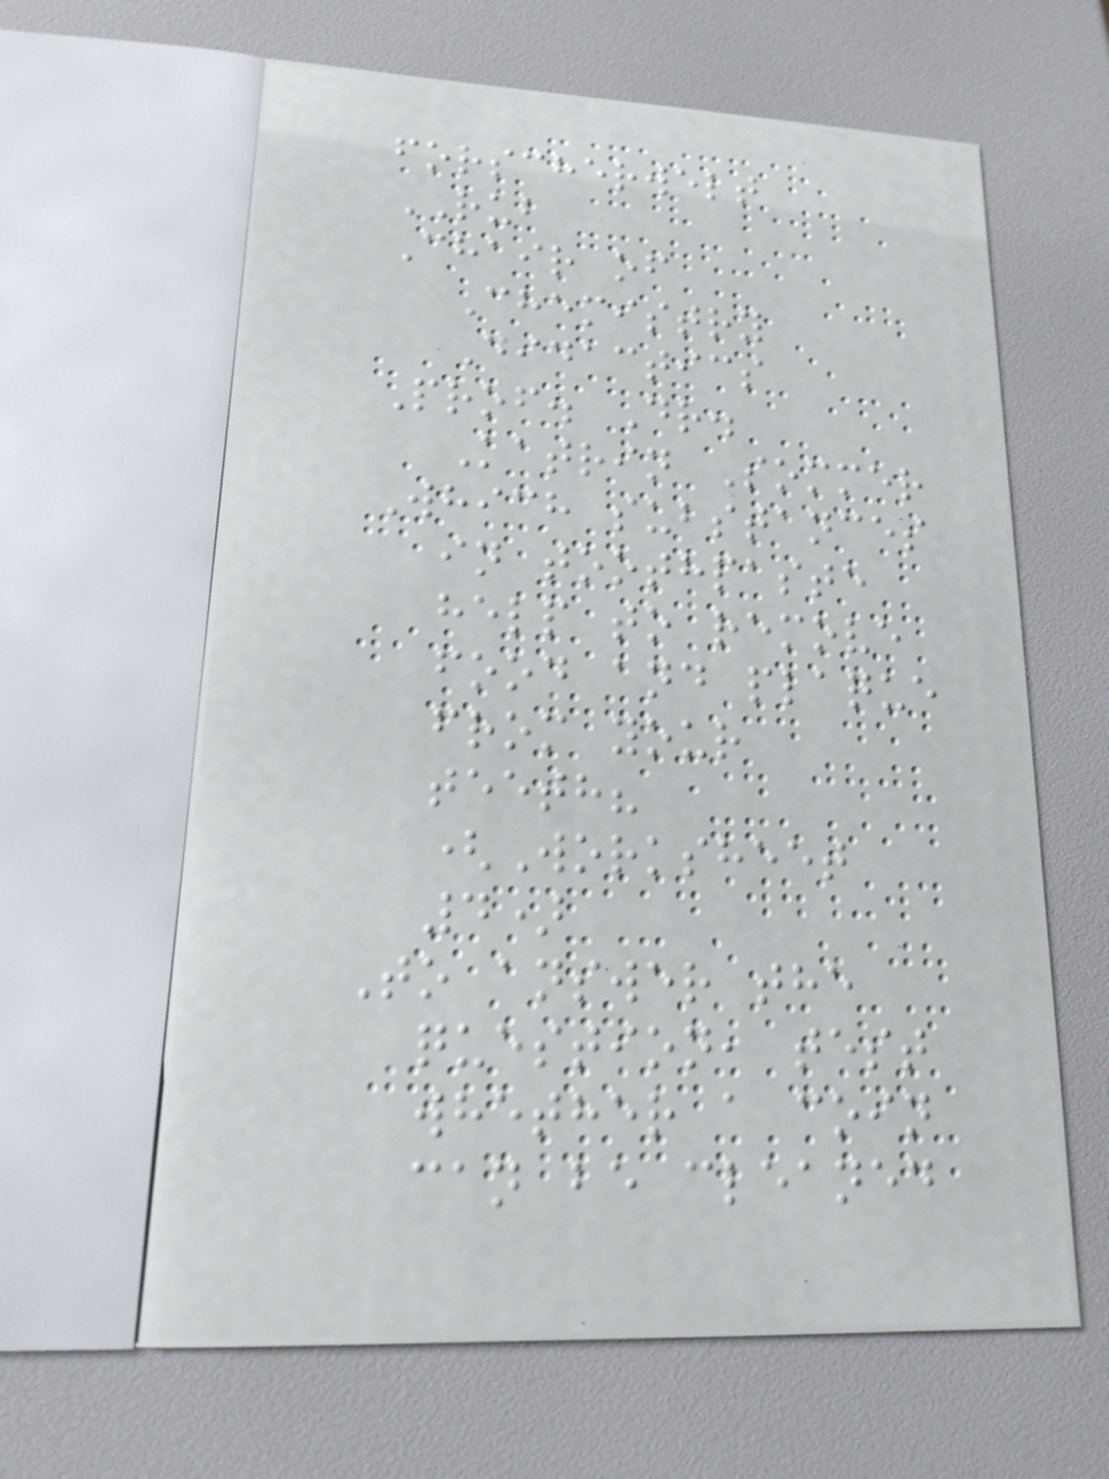forscherwelt
RUB
Chair of
Chemistry
Didactics
Prof. Dr.
Katrin Sommer
Which substances
in toothpaste
help to remove
food and plaque
from your
teeth?
(Worksheet
4)
To answer the
question, test
whether a coin
can be cleaned
